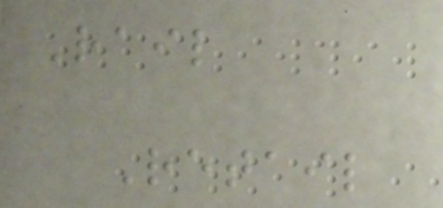Rail
Retail
